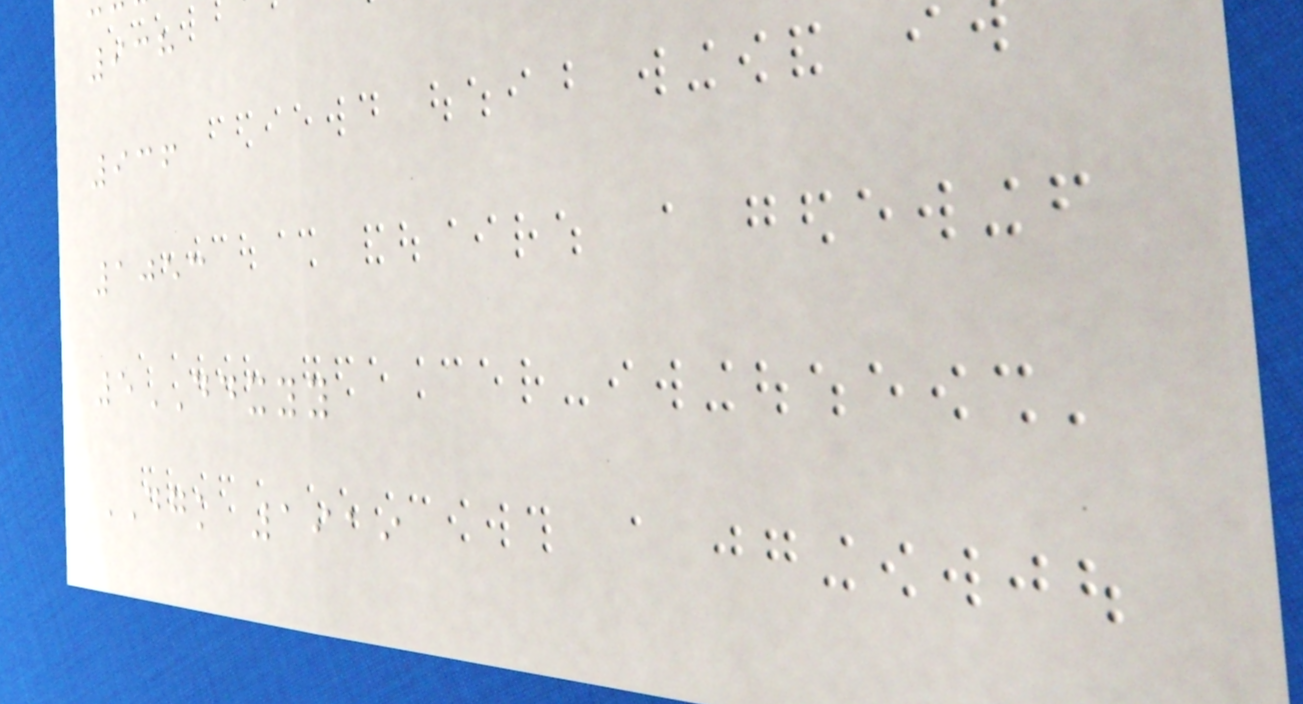938
936
1053
5DDXYY
DGK 1919
